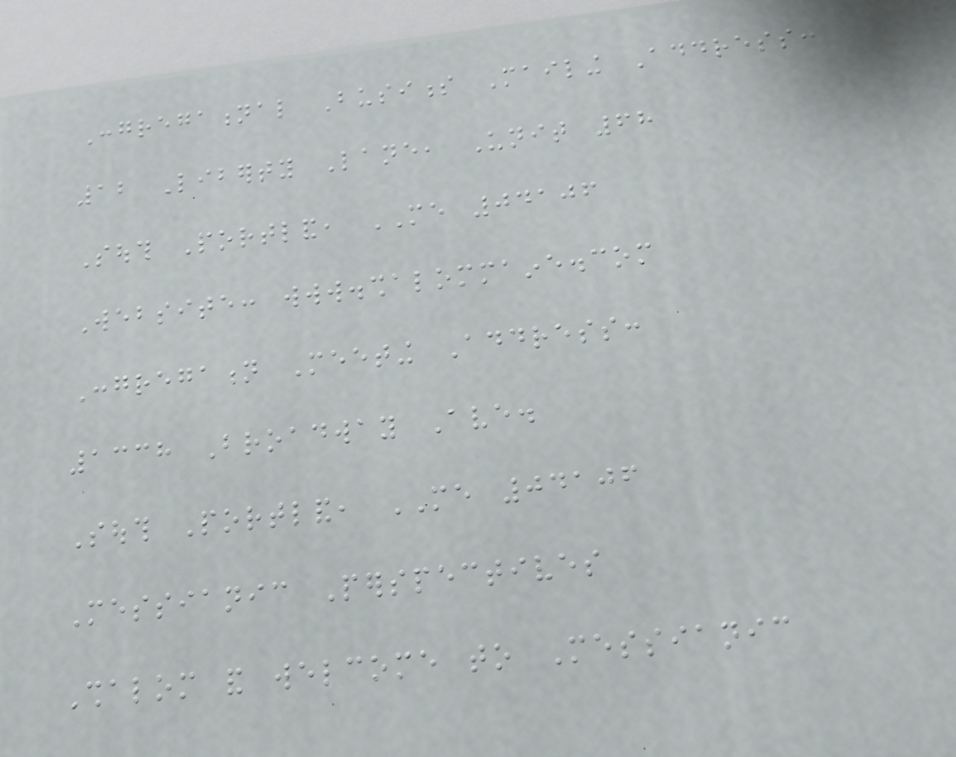Congregational Business Mailing Address:
12 Liberty Lane, Unit 68
South Portland, ME 04106
Website: www.shalommaine.com
Congregation Meeting Address:
1338 Broadway Ave.
South Portland, ME 04106
Messianic Perspectives
Shalom and welcome to Messianic
